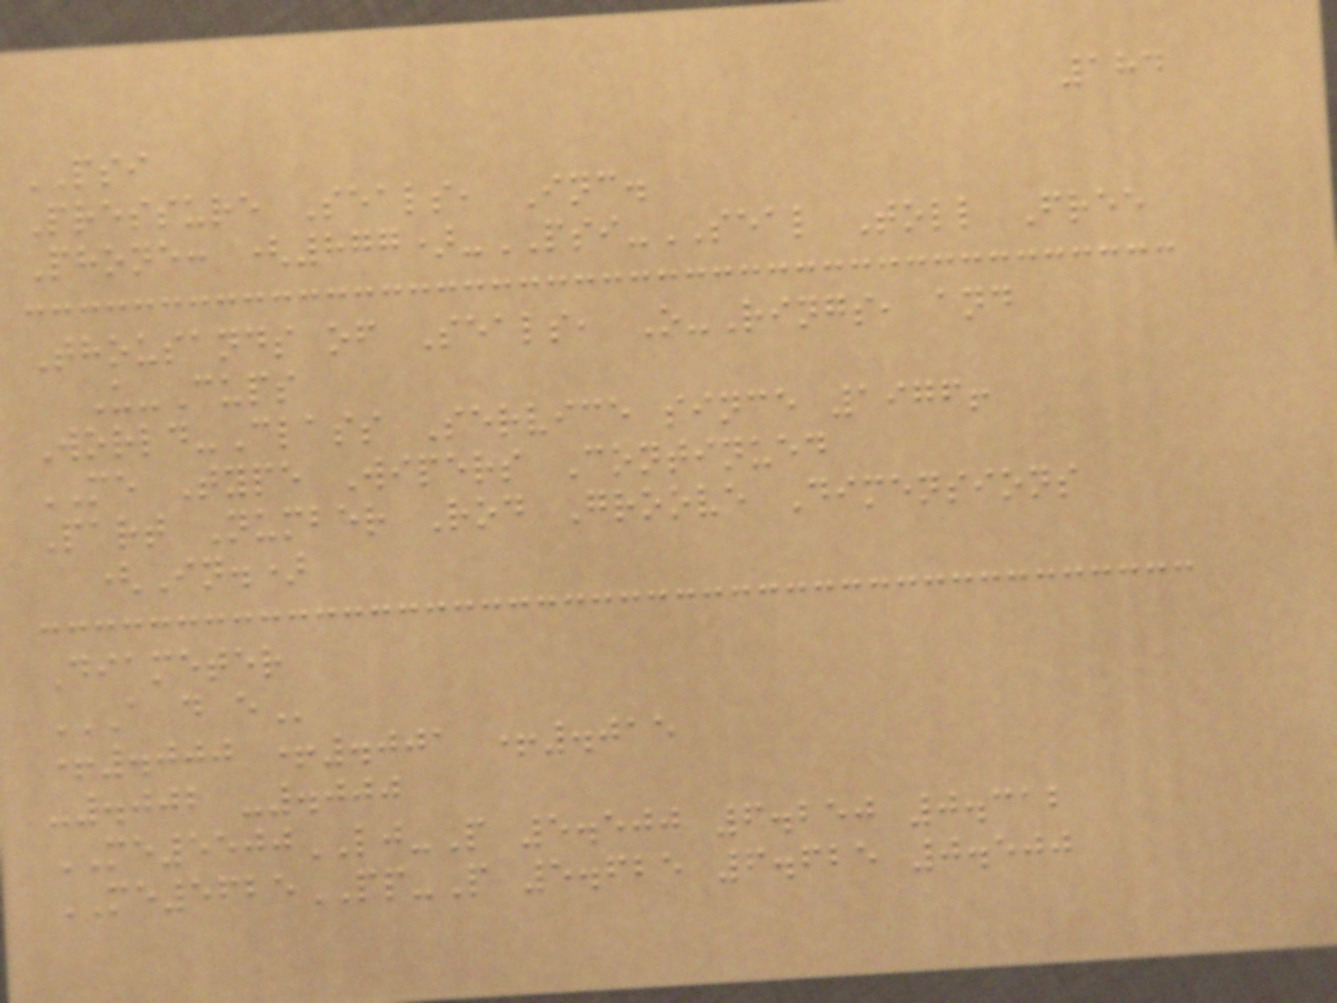184
PSI
Pressure Seals, Inc.
Phone: (877)-PSI-SEAL Toll Free
Thousands of Seals, O-Rings, and
U-Cups
World-Class Service since 1976!
ME Type Wipers Continued
Part Number Rod Groove Dimensions
(In.)
Diameter
A D E
+.000 +.001 +.015
-.002 -.000
ME5500LJ-P 5.500 6.250 0.312
ME5625PP-P 5.625 6.625 0.500
